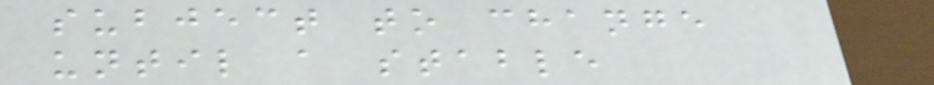subject to change
until a stable
